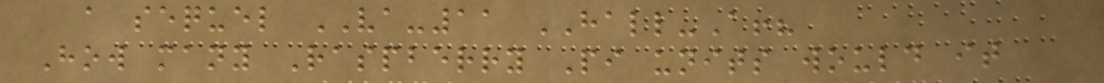a sequel VA-11 HALL-A!?
How many Raspberry Pi units would it
